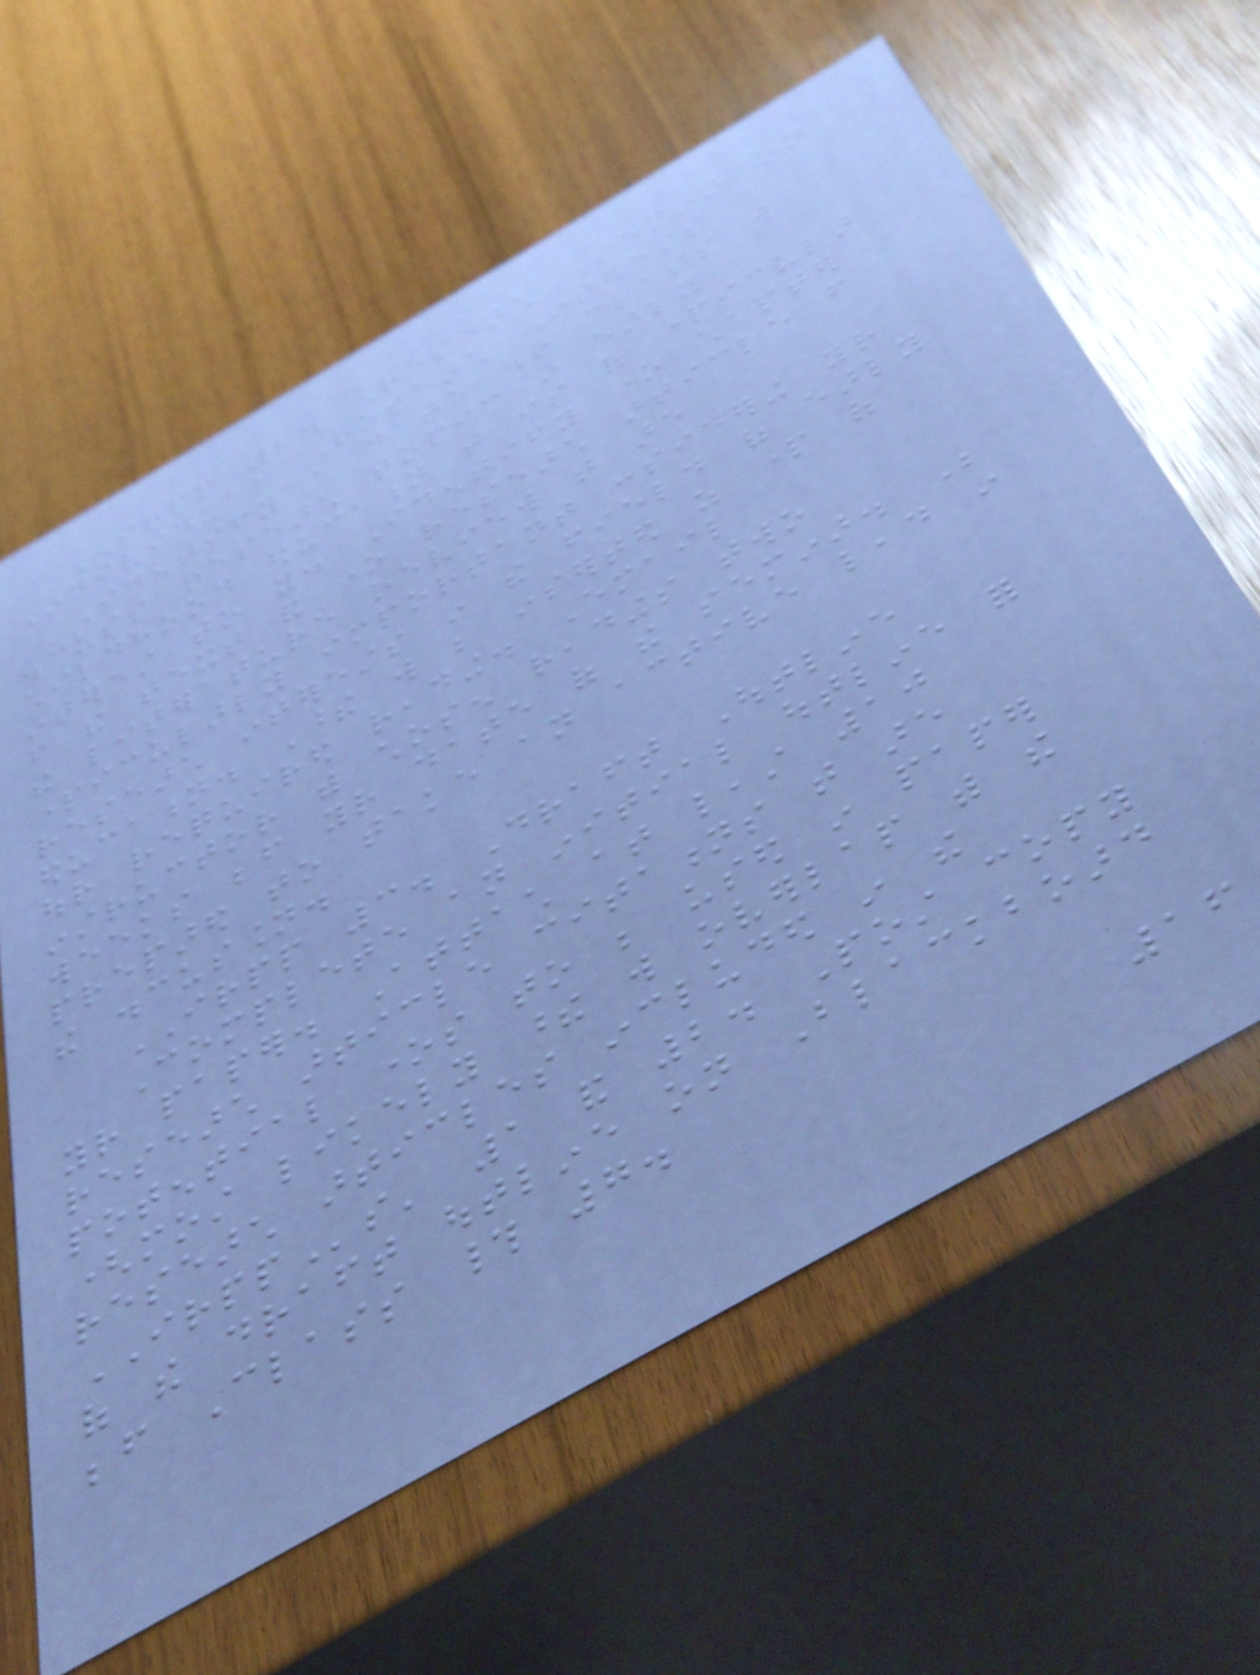IRPP 2. Research Seminar on
Individual Research Interests
Identify a date our class will
discuss research topic in early
childhood education that is of particular
interest to you. Identify one chapter
from the text and one research article from
the literature review that are
particularly important considering your
research interests in the field of early
education. These will be inserted as part of
our required reading. Email
instructor with chosen readings two
weeks before your date of the seminar. Be
prepared to take an active lead in
the discussion.
IRPP 3. Draft Outline
Complete an initial outline for
your paper. Attach at least 10
research article citations that are
potential ones to be used in paper
(most likely these will overlap with the
research articles included in the
IRPPs' 1 and 2. Post copy
of the draft outline on Blackboard
before Class # 7.
16
